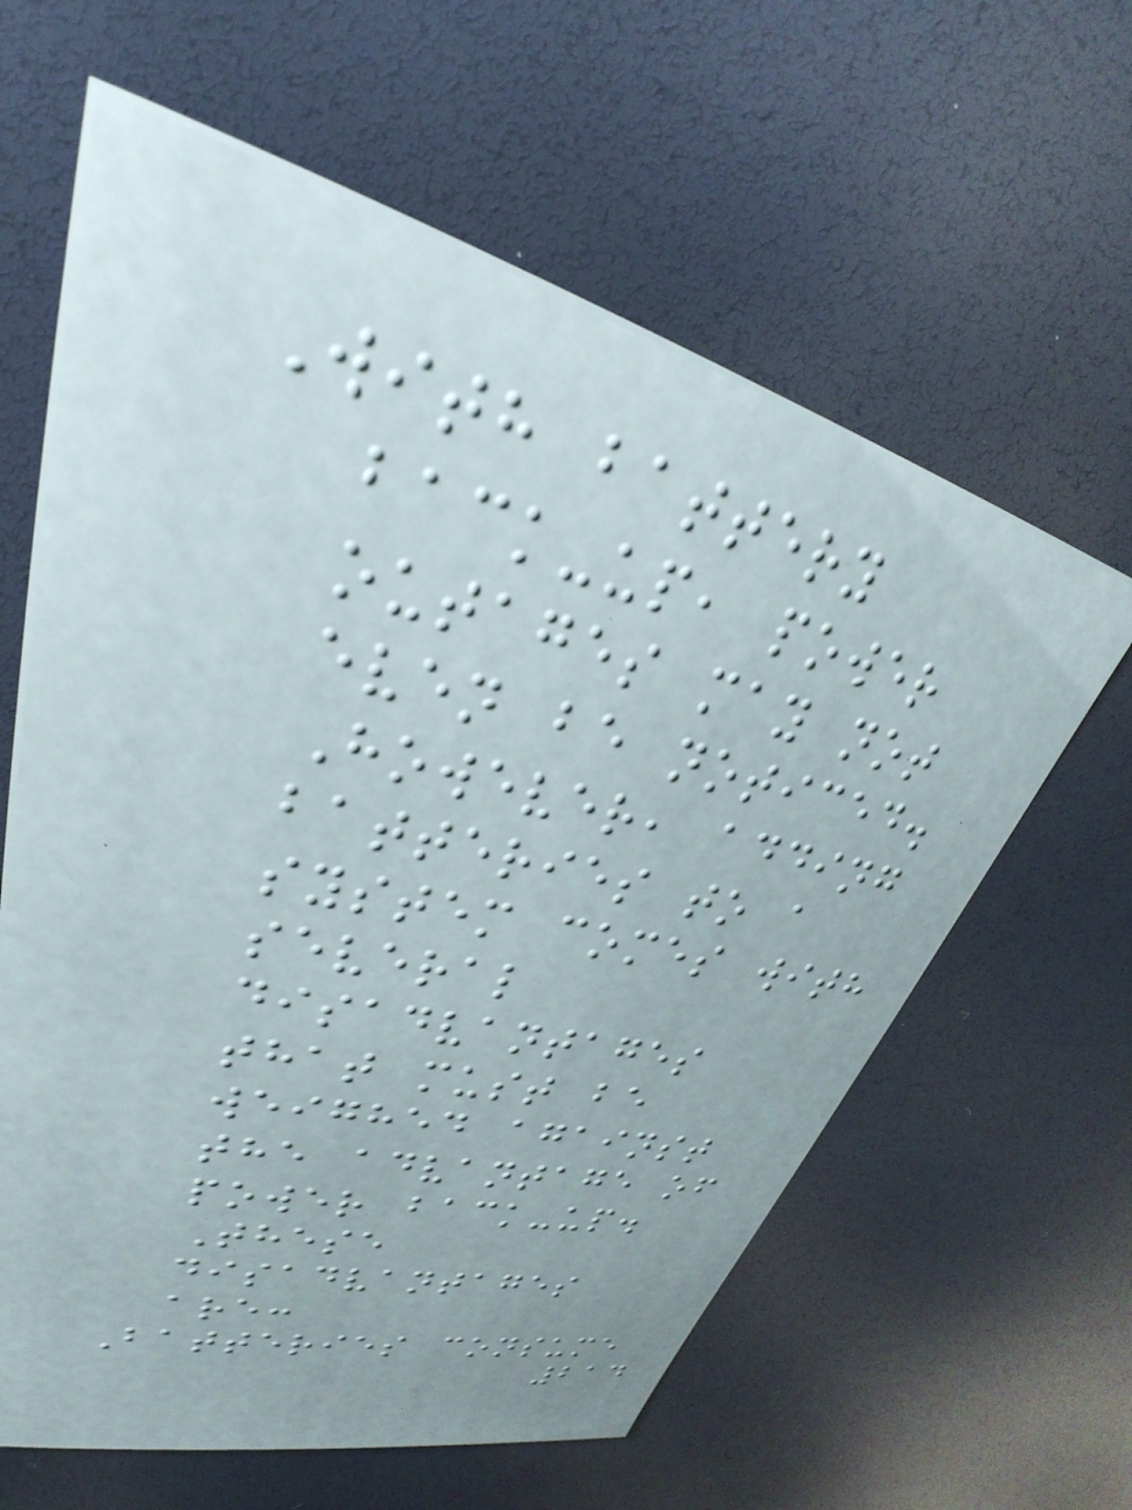With battery
back-up, power
outages may not
even be noticed.
However, adding
batteries to a
system comes with
several
disadvantages
that must be
weighed against
the advantage of
power back-up.
These
disadvantages
are:
Batteries consume
214
